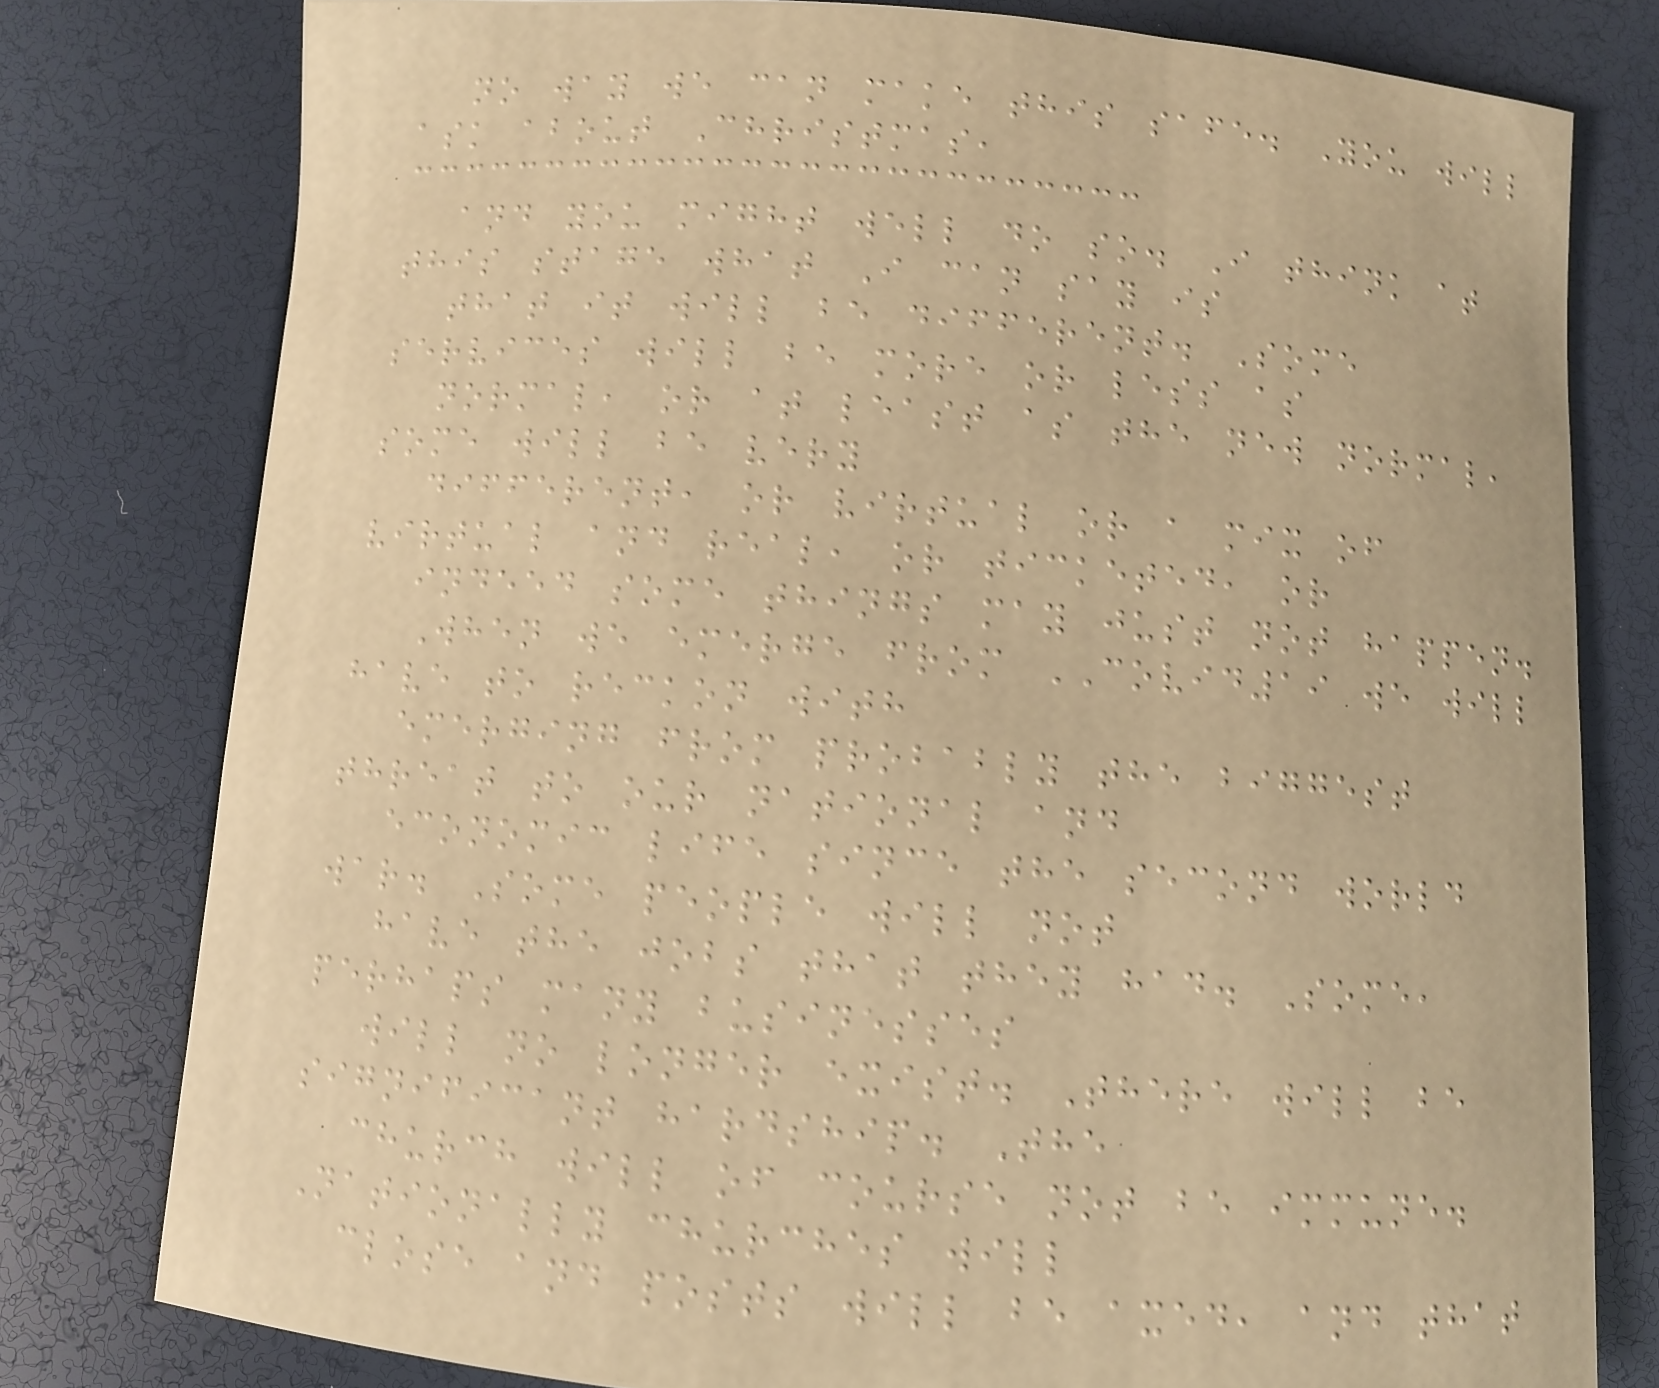no way we can make this safe. You will
ask about Christmas,
and you might well do so. I think at
this stage what I can say is
that it will be different. Some
services will be more or less as
normal, or at least as the new normal,
some will be very
different, or virtual or a mix of
virtual and real, or ticketed, or
indeed some things may just not happen.
When we emerge from COVID19 we will
have to reckon with
emerging from probably the biggest
threat to our national and
economic life since the second world
war. Some people will not
have the jobs that they had. Some,
perhaps many businesses
will no longer exist. There will be
significant hardship. The
church will of course not be immune.
Nationally churches will
close and posts will be axed, and that
